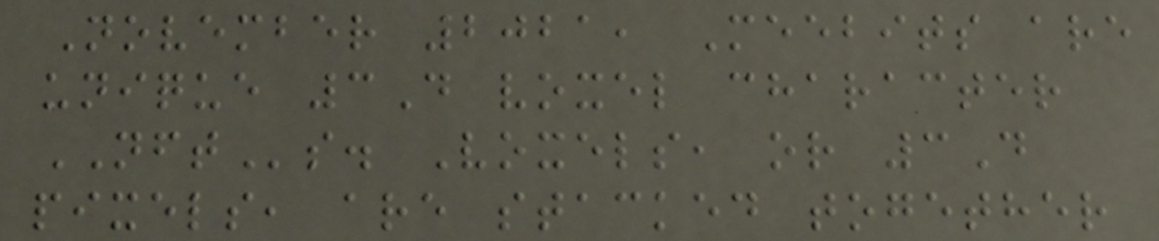November 2021, Meebits are
unique 3D voxel character
NFTs. Voxels, or 3D
pixels, are stacked together
